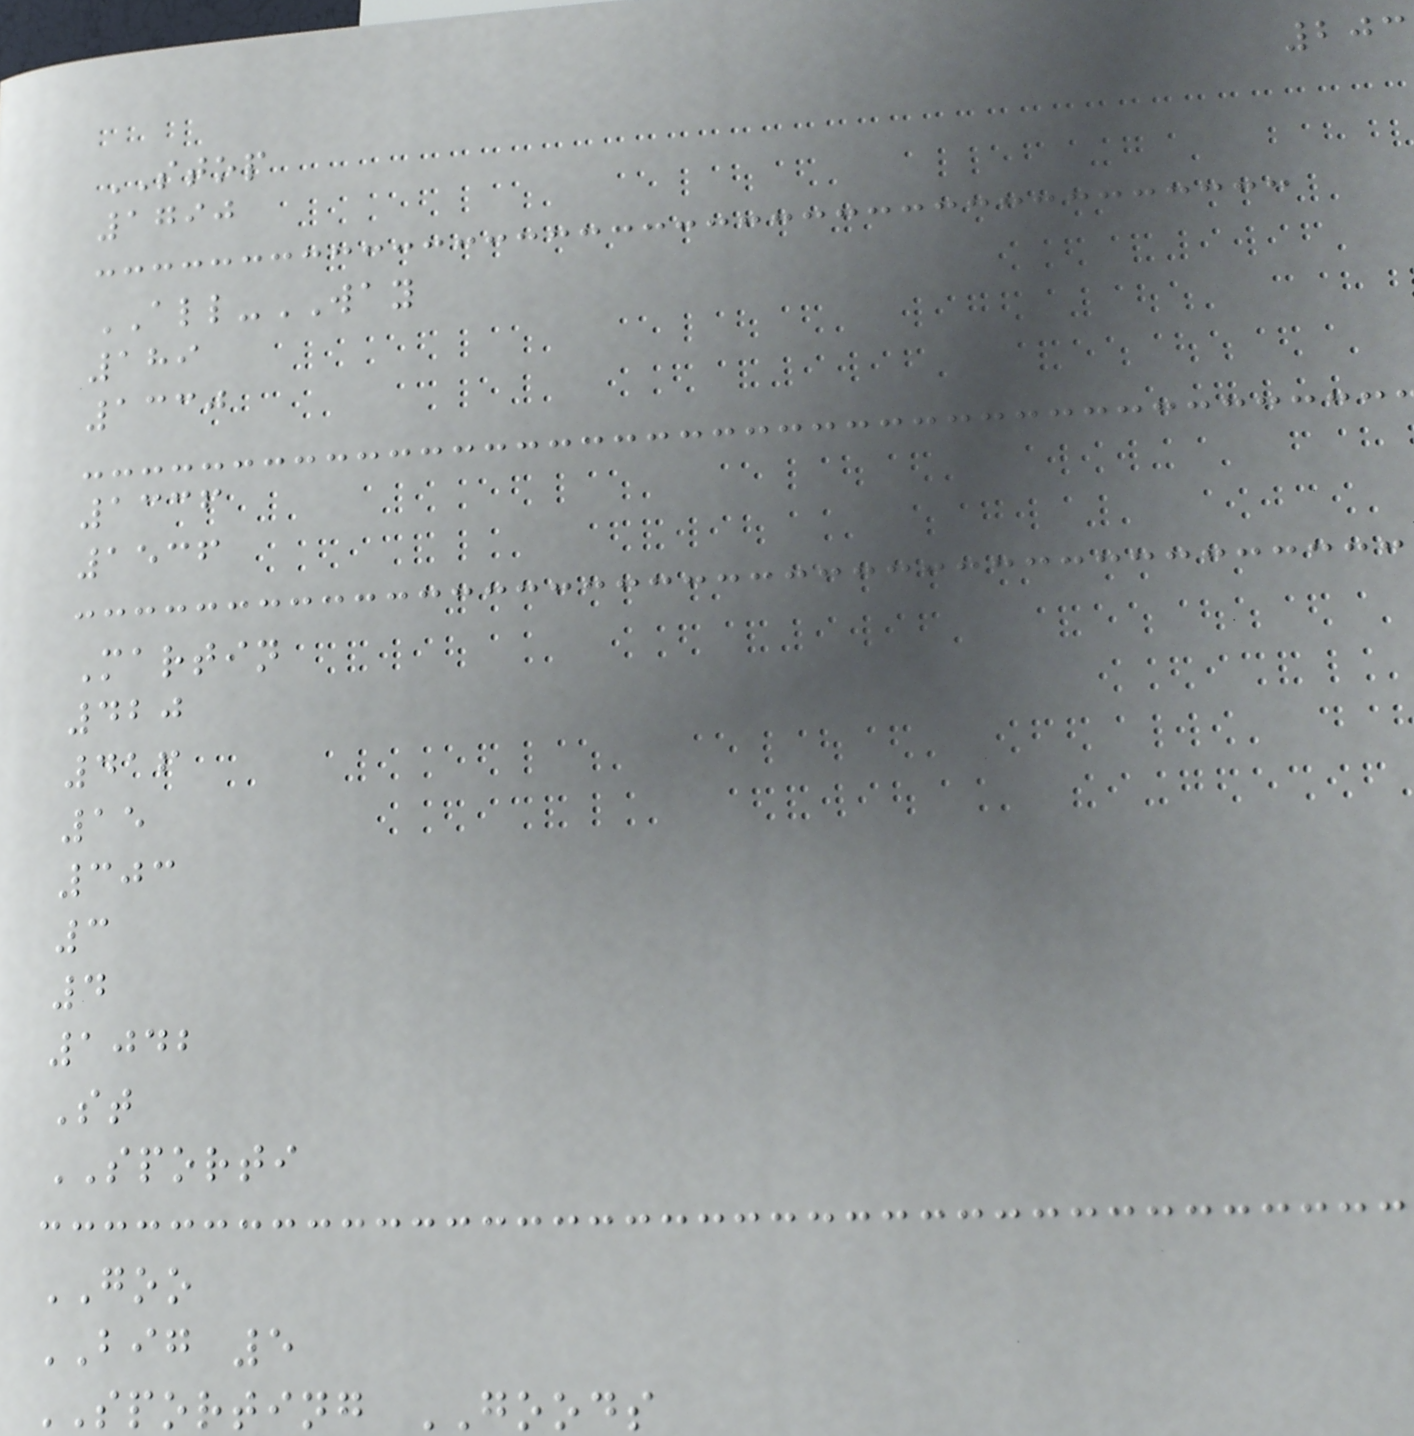203
STOP
1790
ALL-WAY
189
1330
1336
1536
Martin
420
416
15
303
3
4
1042
St
SPORTI
GOO
BIG 5
SPORTING GOODS
